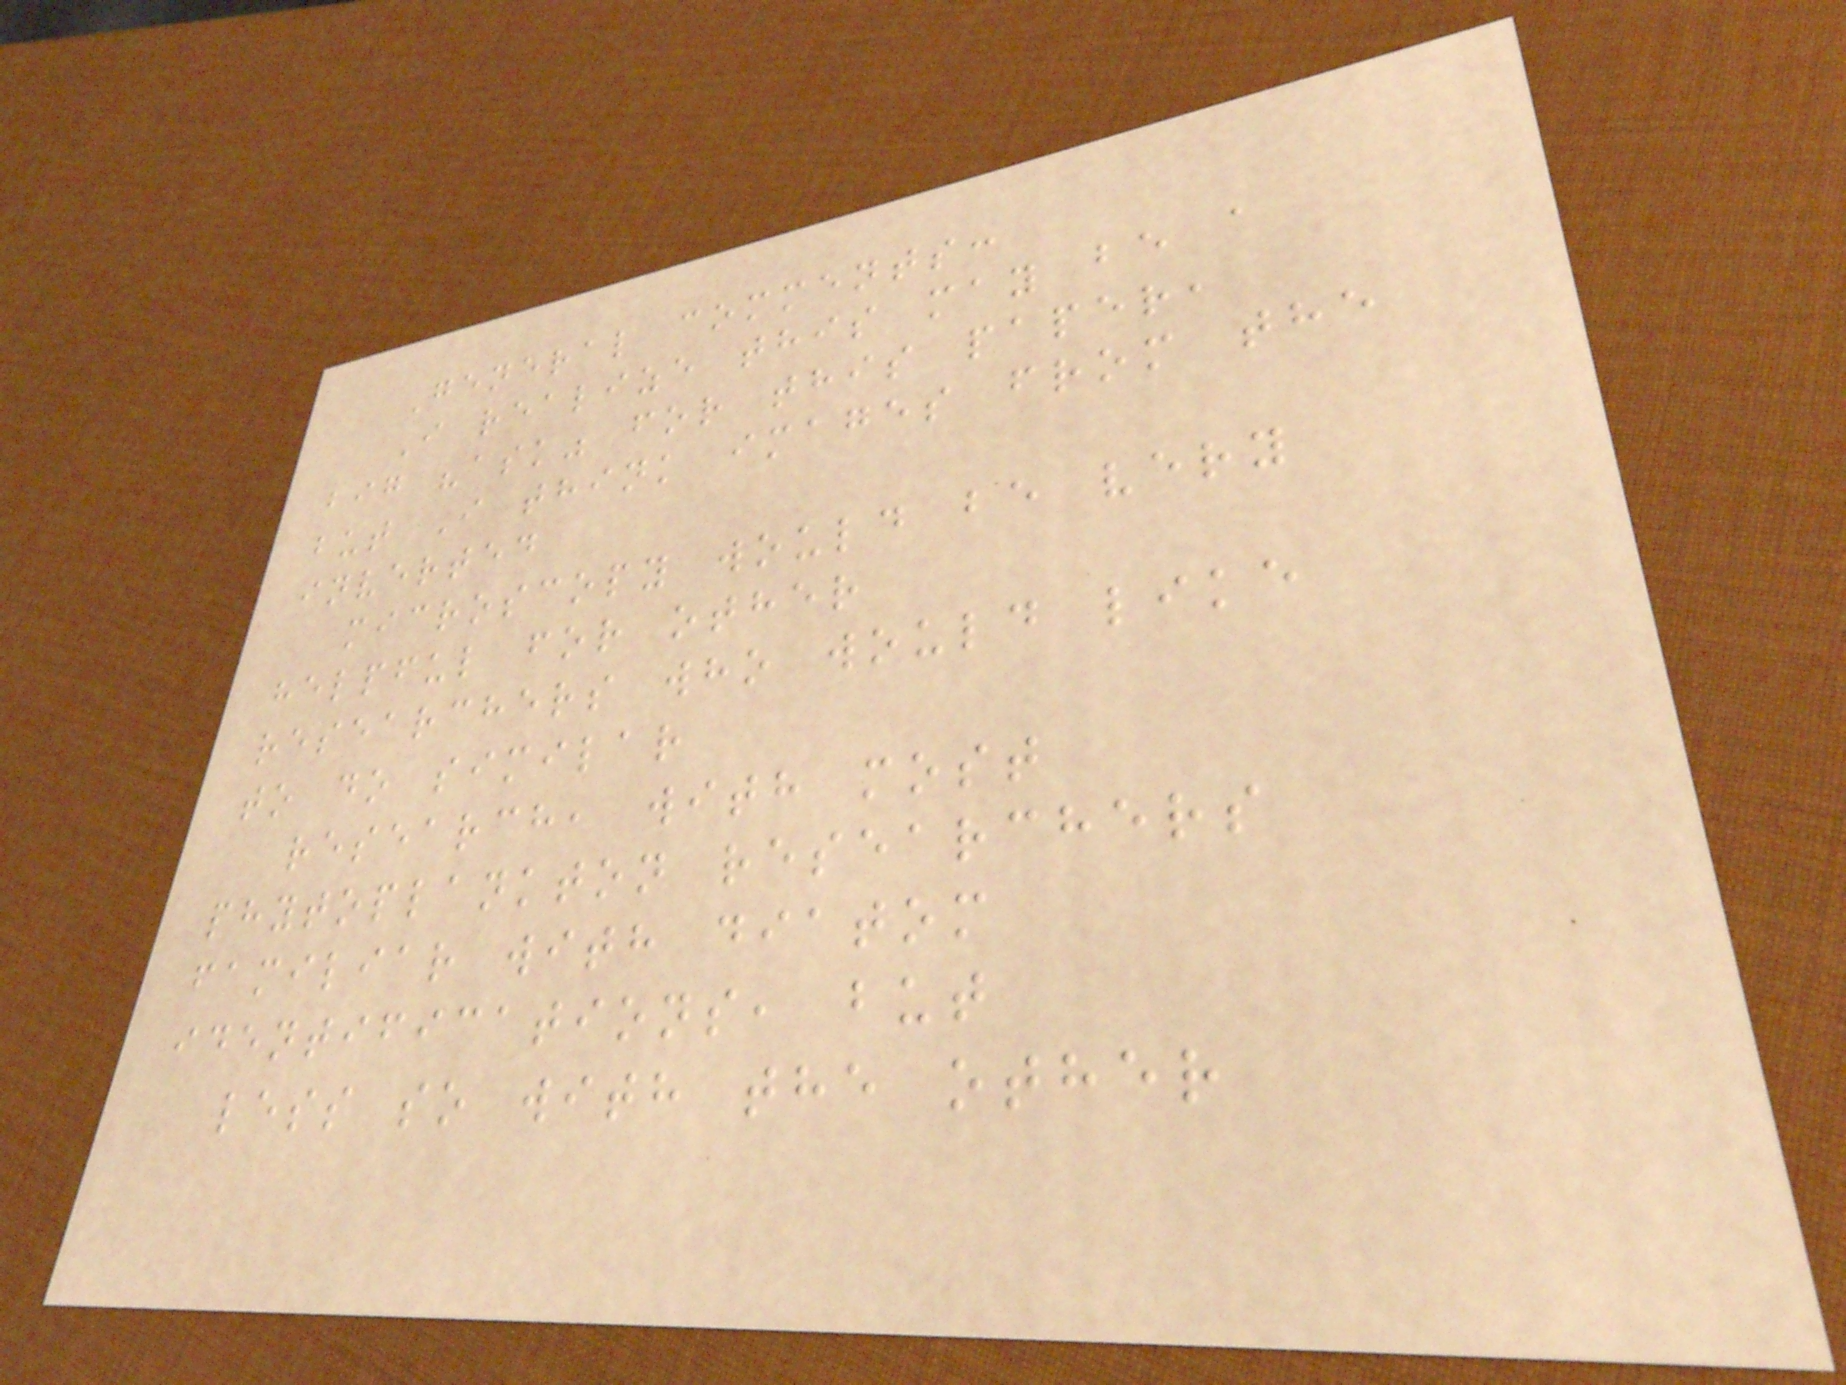General comments:
I realize this may be a
big "ask" for this paper,
but I think images from the
inverted
microscopy would be very
helpful for other
researchers who would like
to do similar
research, with most
phytoplankton researchers
familiar with diatom
identifications, but
less so with the other
